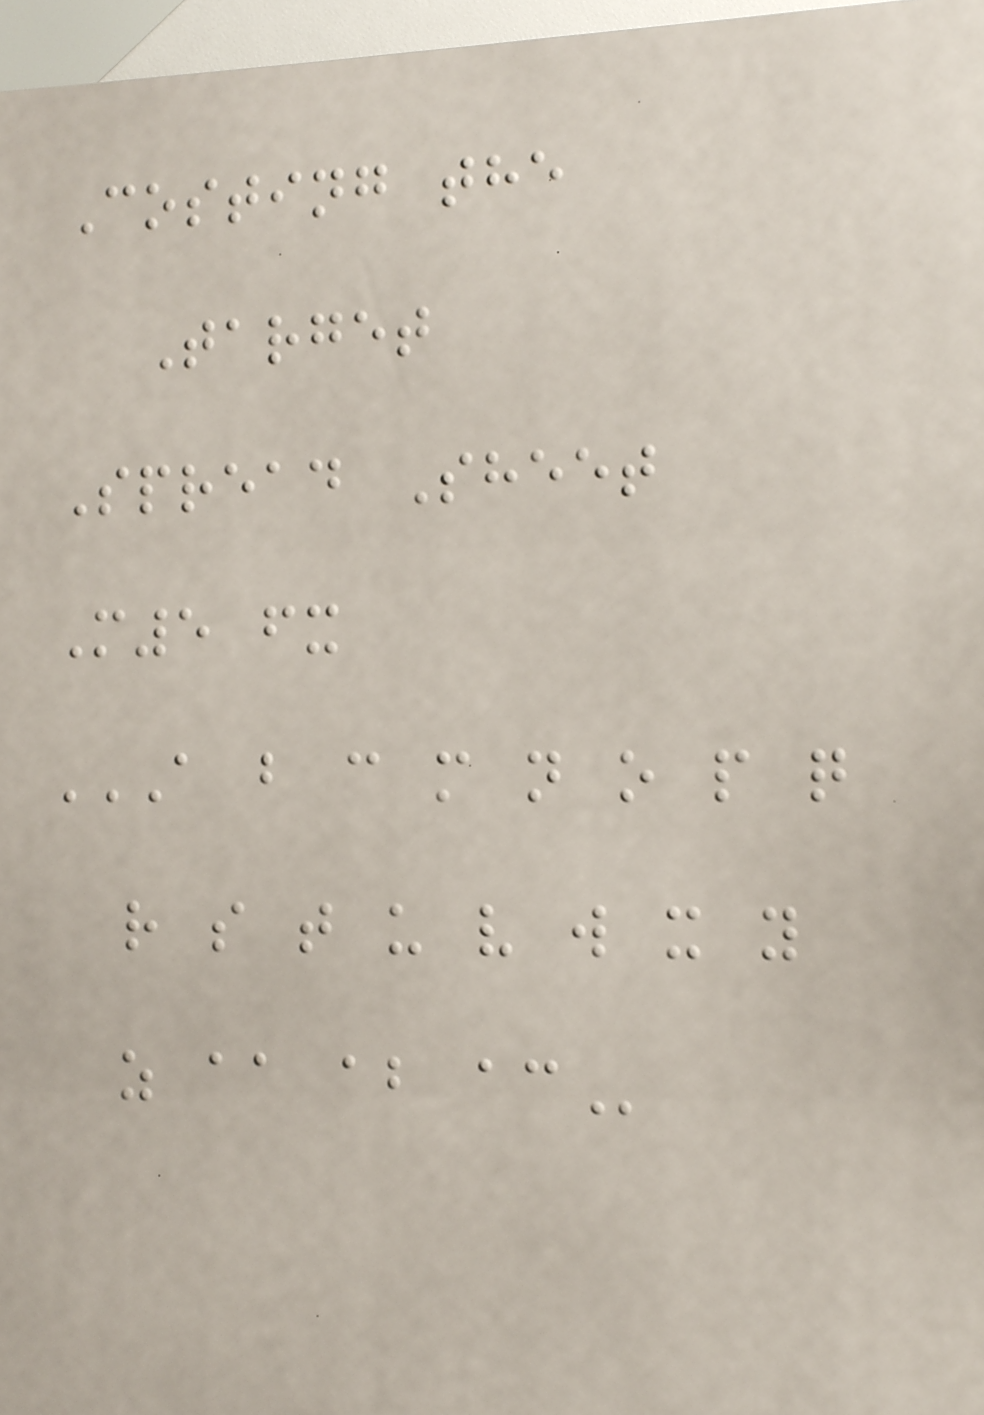Costing the
Target
Spread Sheet
M5 fx
A B C M N O P Q
R S T U V W X Y
Z AA AB AC
